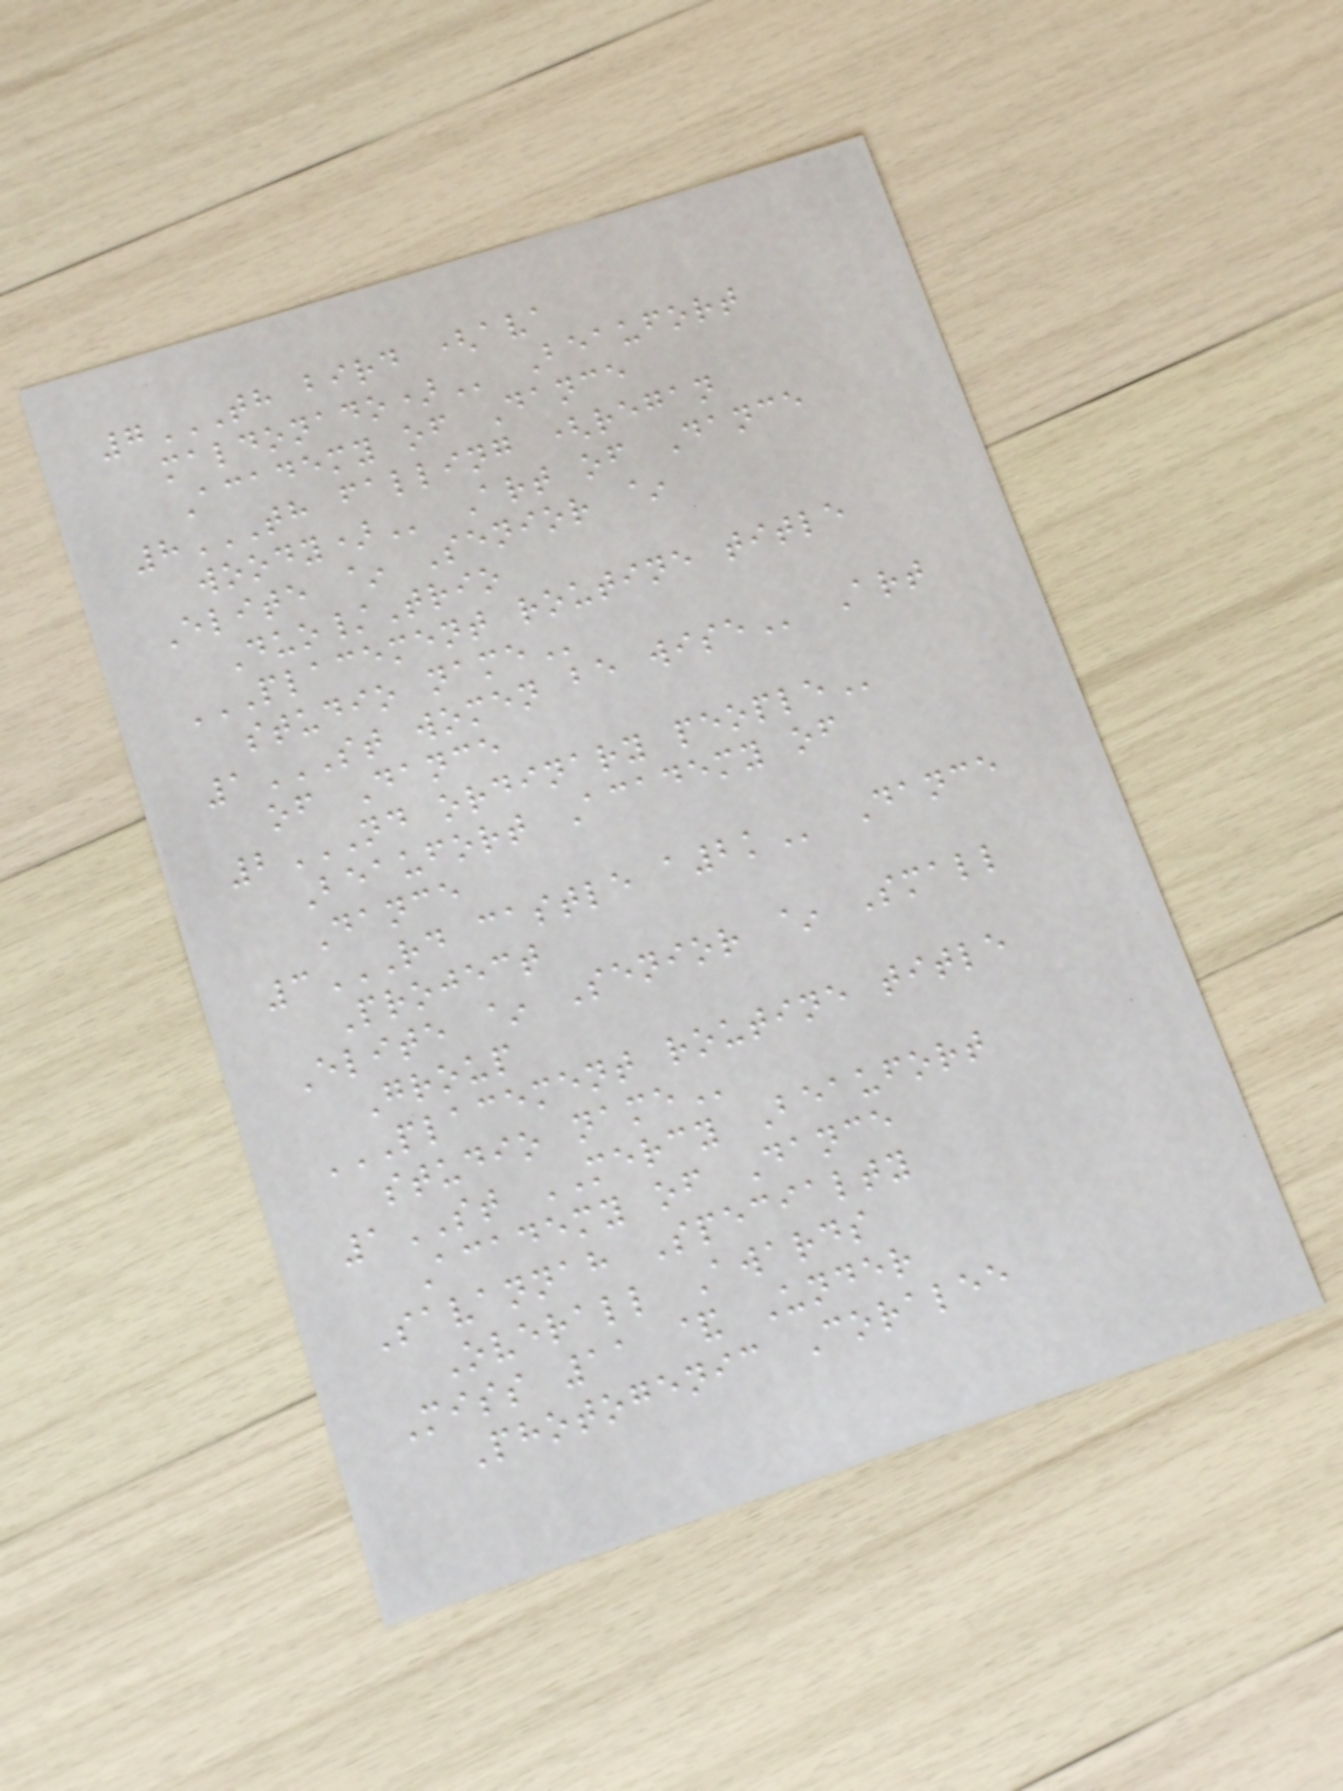7TH BIRD (AVA
MALDONADO) Beaufort
Academy of Dance
8TH FALLING (REGAN
WOODY) Art of Dance
Elite ~ Senior ~
Duo/Trio
PLACEMENT ROUTINE TITLE
STUDIO NAME
1ST WOMEN BE WISE Art
of Dance
2ND ORDINARY PEOPLE
Beaufort Academy of
Dance
3RD CASTLE A2K Dance
Project
Elite ~ Senior ~ Small
Group
PLACEMENT ROUTINE TITLE
STUDIO NAME
1ST MERCY Beaufort
Academy of Dance
Savannah Specialty
Overall Awards
Miss 11 & Under
Photogenic Coralee
